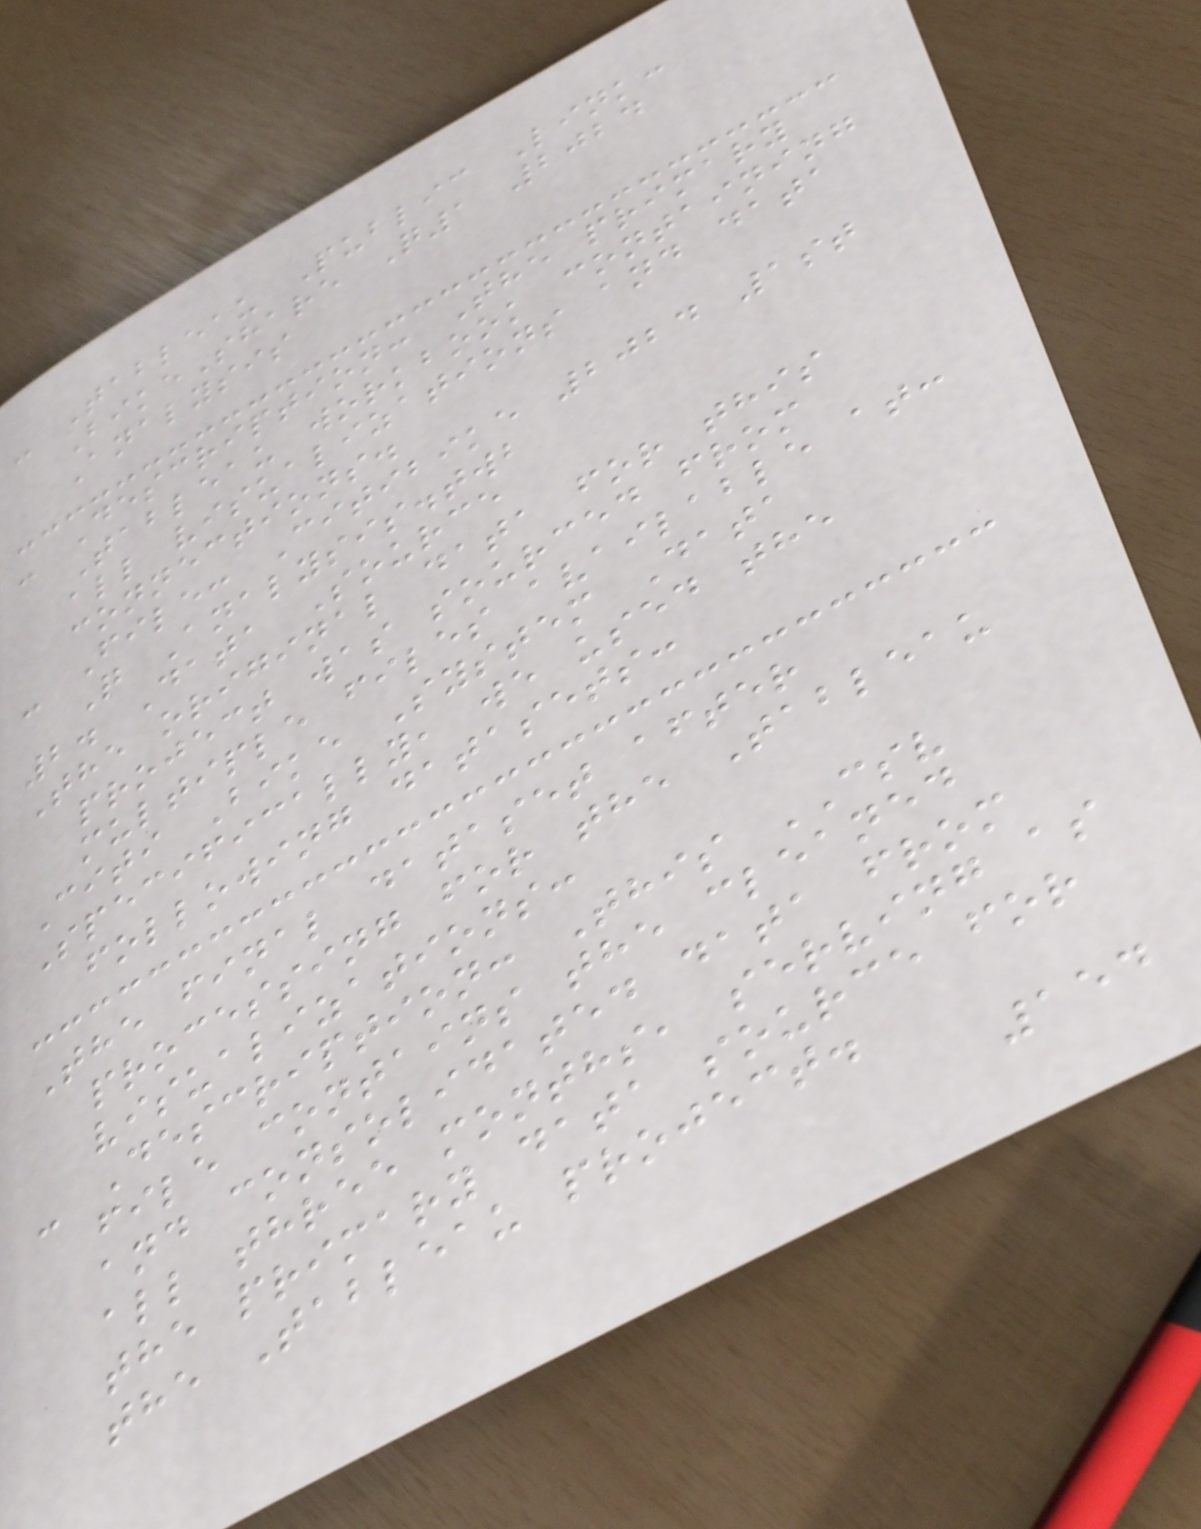- Tableau Public Link:
BikeShare Q1 2024
Analysis
- Description: The primary
Tableau workbook containing
all visualizations and data
connections.
- File: Citibike 2024 1st
Q Analysis.twb
2. Data Source
The original data for this
project was sourced from
multiple files available at:
Citi Bike System Data
Specifically, we used the
following datasets:
The final dataset after
processing for the Tableau
visualizations:
- Description: This CSV
file contains the cleaned
and consolidated data from
all three months, serving as
the primary data source for
the Tableau project.
154
